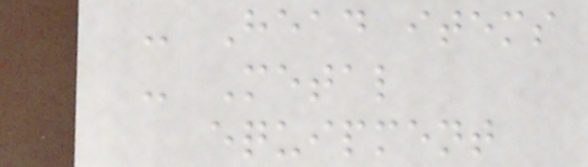- Head items
- Metal
equipment
